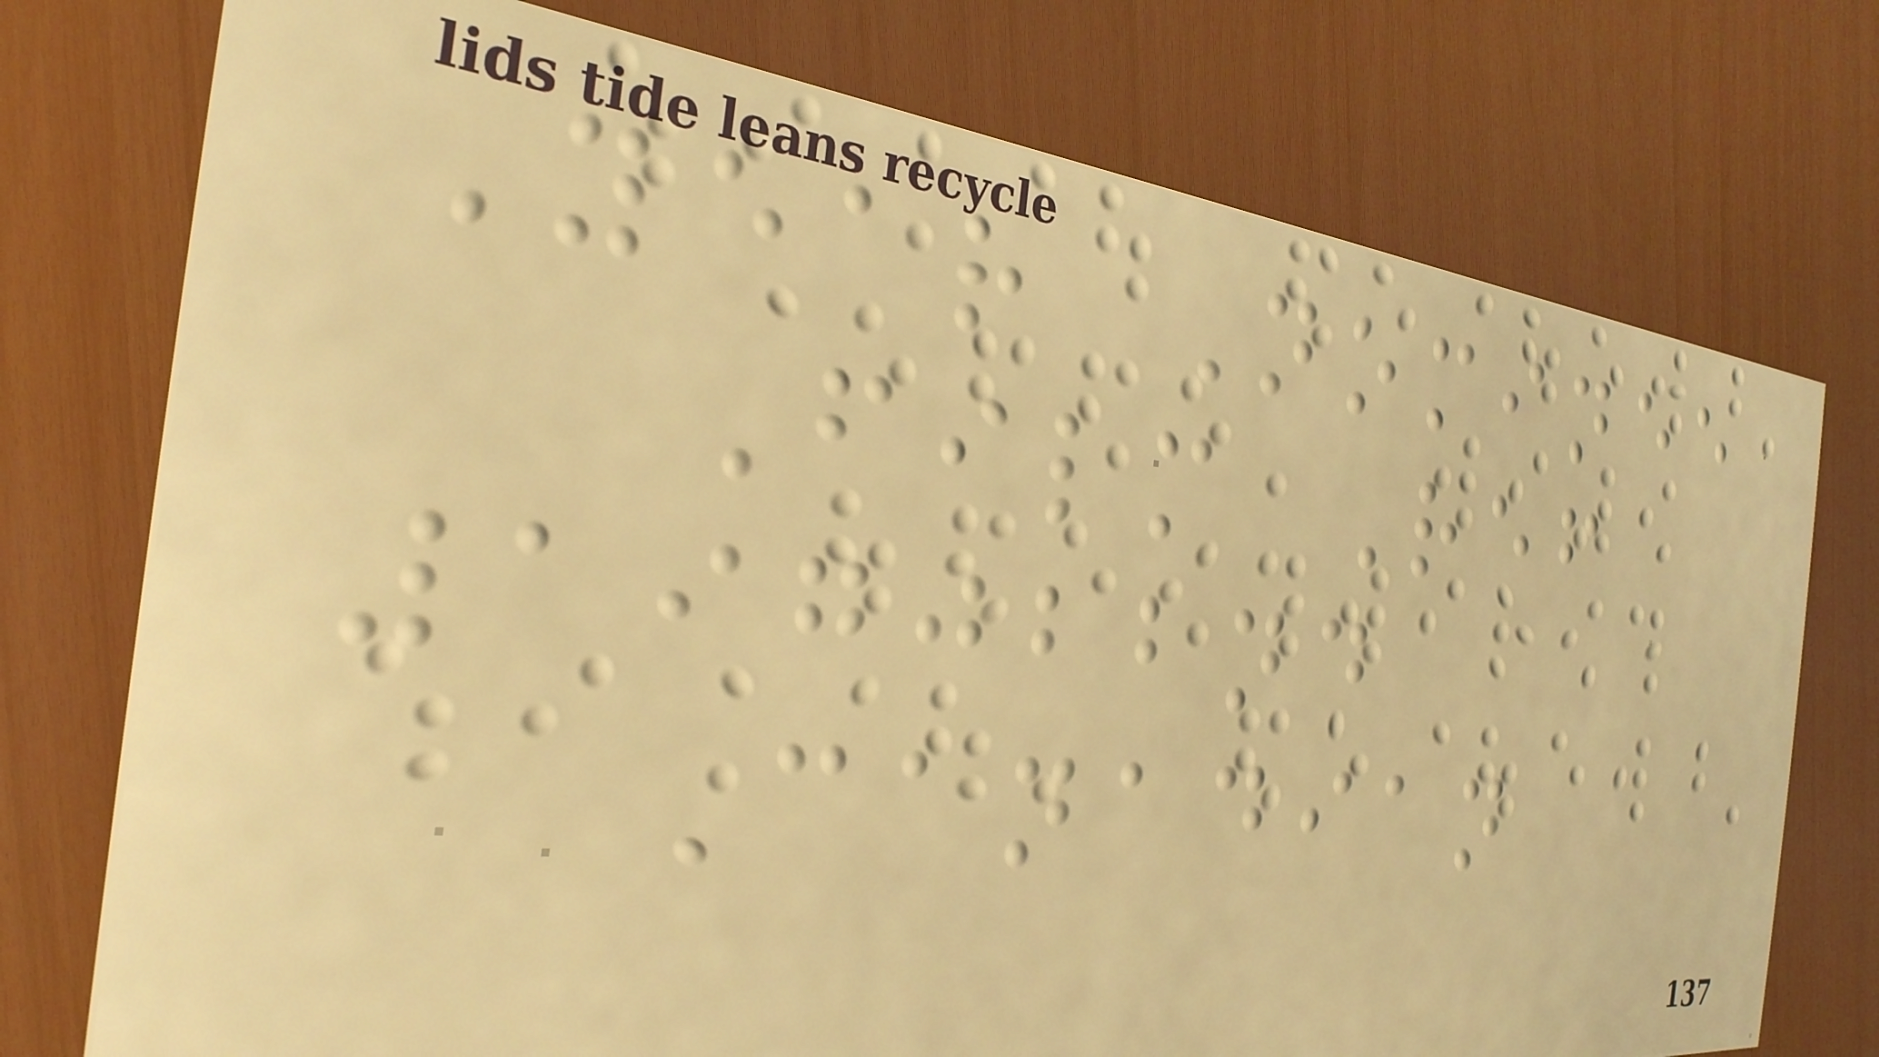Year Nominee
Film Ref
197022nd
Canadian
